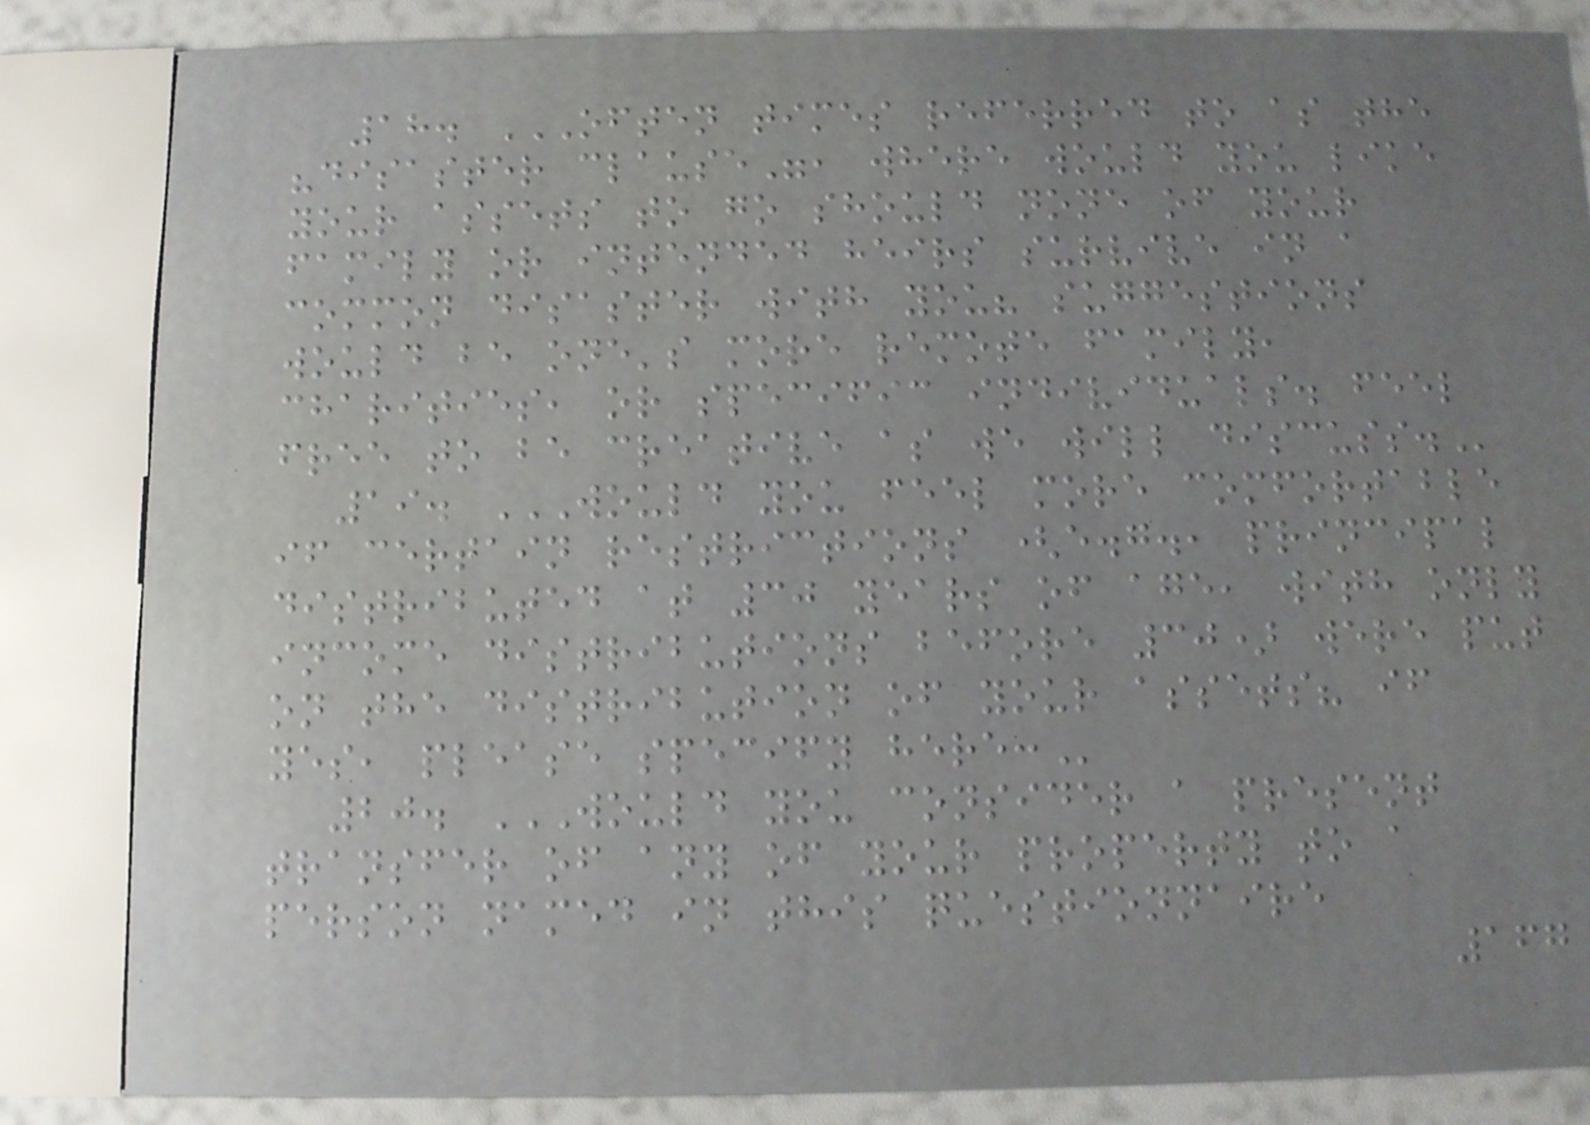18. OFTEN TIMES REFERRED TO AS THE
"DISASTER CLAUSE", WHERE WOULD YOU LIKE
YOUR ASSETS TO GO SHOULD NONE OF YOUR
FAMILY OR INTENDED HEIRS SURVIVE IN A
COMMON DISASTER WITH YOU? SUGGESTIONS
WOULD BE ONE'S MORE REMOTE FAMILY,
CHARITIES, OR SPECIFIC INDIVIDUALS. FEEL
FREE TO BE CREATIVE AS WE WILL DISCUSS.
19. WOULD YOU FEEL MORE COMFORTABLE
IF CERTAIN RESTRICTIONS (E.G., PRINCIPAL
DISTRIBUTED AT 30 YEARS OF AGE, WITH ONLY
INCOME DISTRIBUTIONS BEFORE 30) WERE PUT
ON THE DISTRIBUTION OF YOUR ASSETS? IF
YES, PLEASE SPECIFY HERE:
20. WOULD YOU CONSIDER A PRESENT
TRANSFER OF ANY OF YOUR PROPERTY TO A
PERSON NAMED IN THIS QUESTIONNAIRE
167
